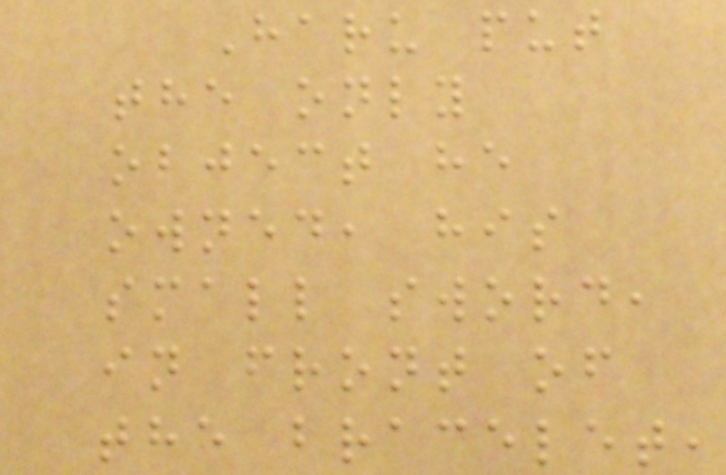Haru put
the only
object he
owned, his
small sword,
in front of
the bracelet,
